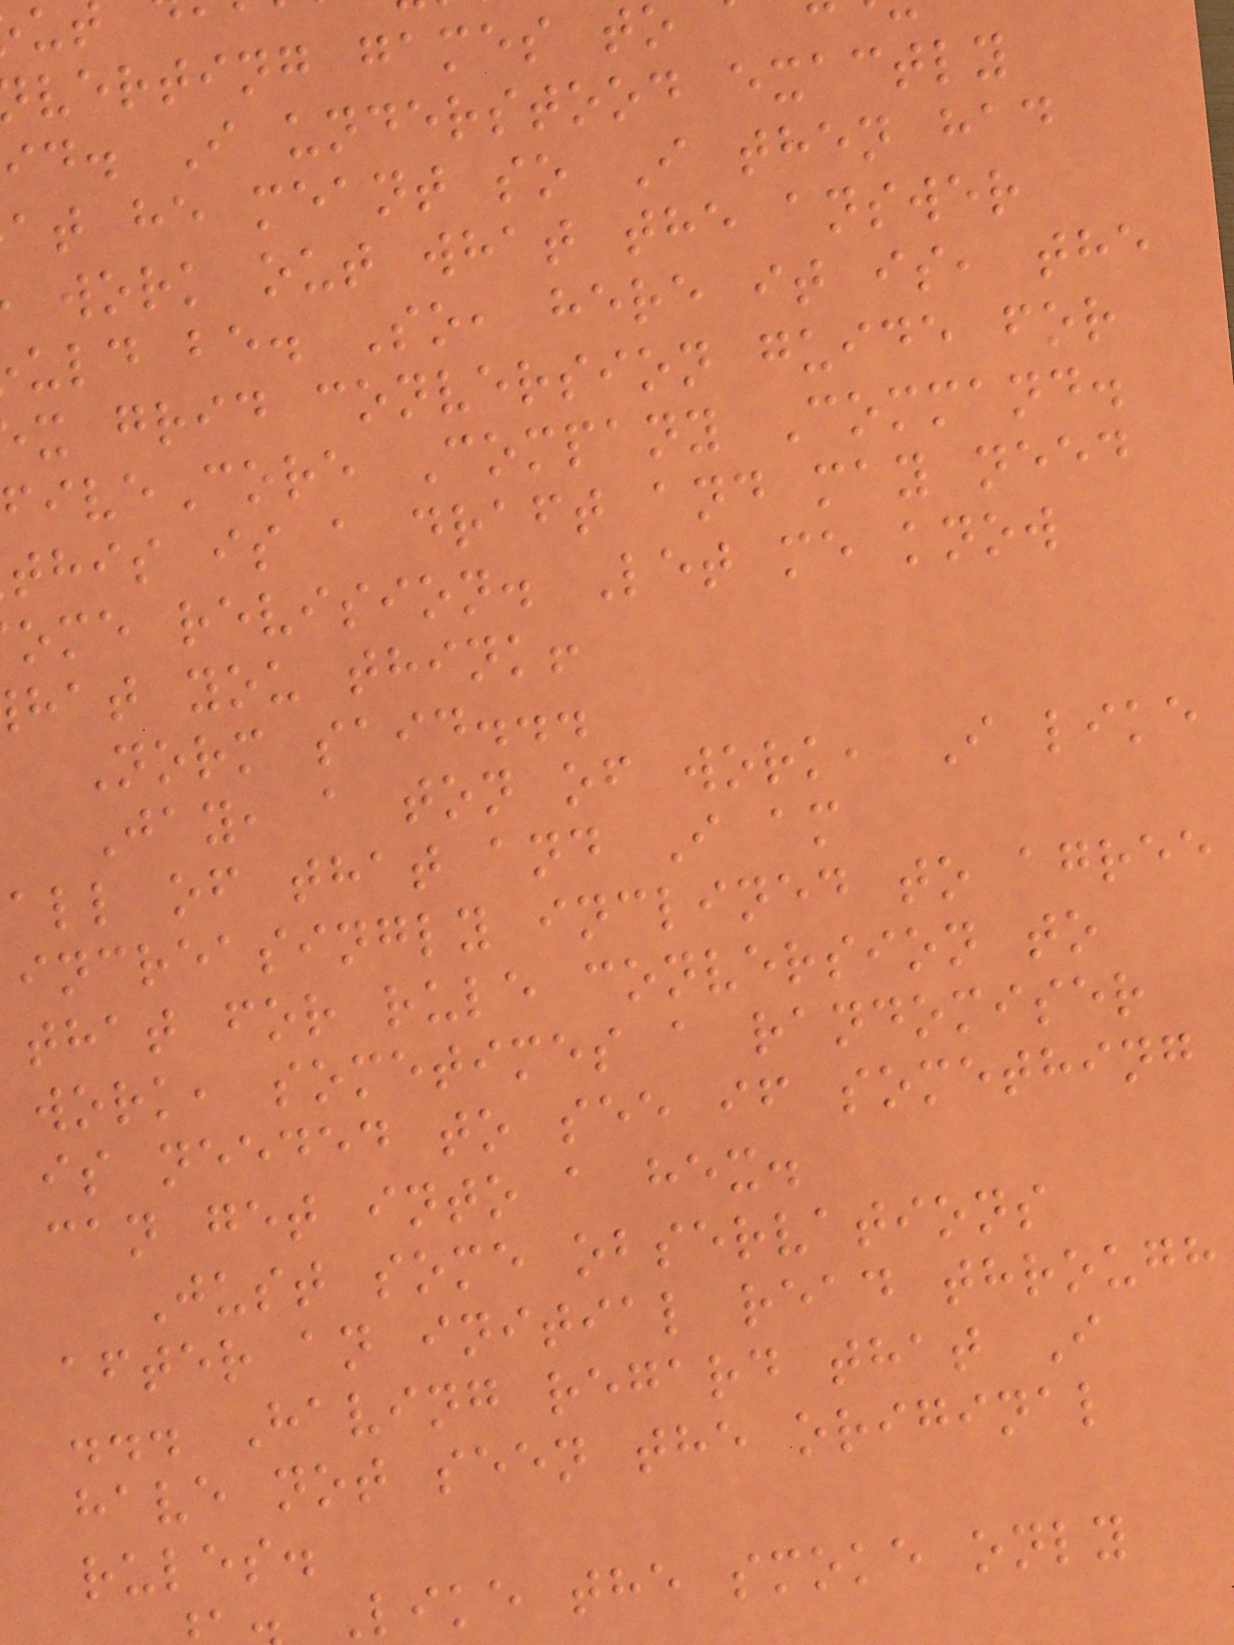verting games to
id. I understood exactly
at he meant so I then had
work out what the answer
uld be. So, here it is, the
x grid conversion guide for
iveCore Company Command.
this is a draft and may need
ome revision. Let me know
hat you think!
Norm said...
Jay, a ton of work, I like
all of that and I am
increasingly inclined to agree
that for rule conversion to
work, sometimes a randomiser
is needed to see if something
can get into a hex.
Just some observations
after an initial read through
... Having regard that I
have not seen the original
rules.
Like the smoke only
